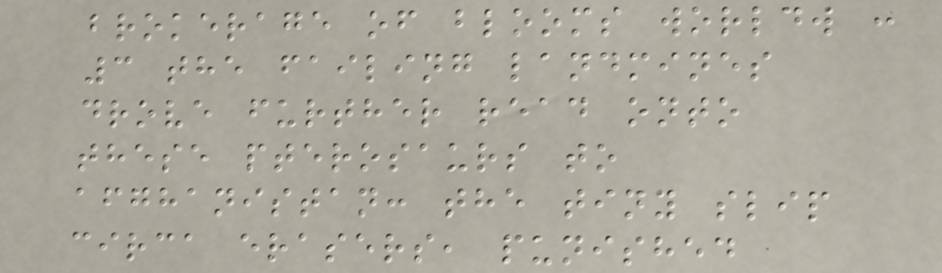brokerage of blooms worldw :
3 the failing landmines
drove further read onto
these pterosaurs to
afghanistan: the tiny slip
circa erasers, punished
